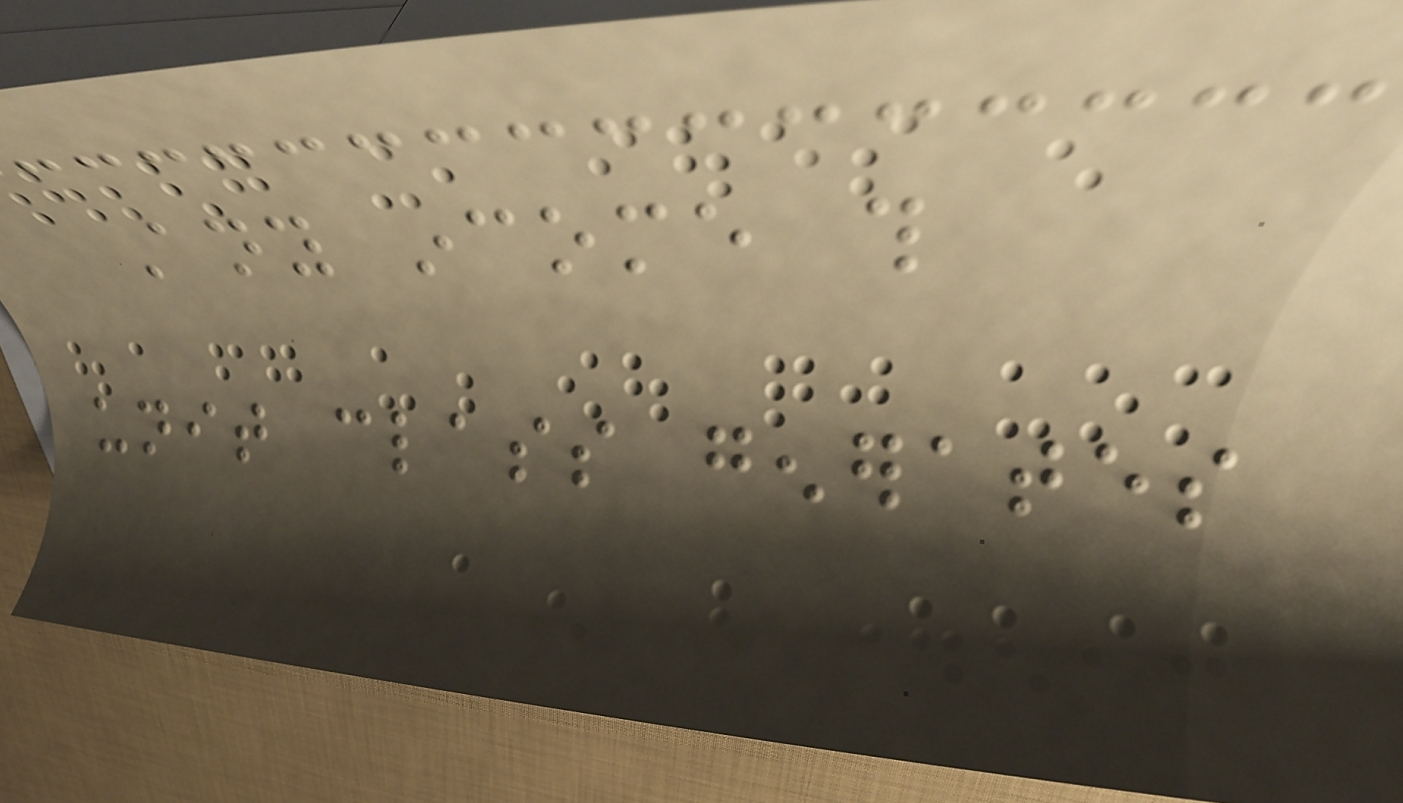Any income this
unit class generates
